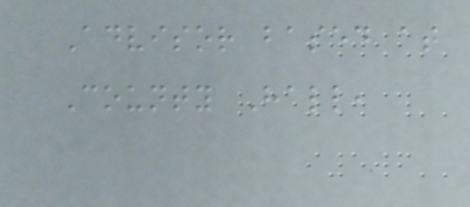Advisor based at
County Hall,
